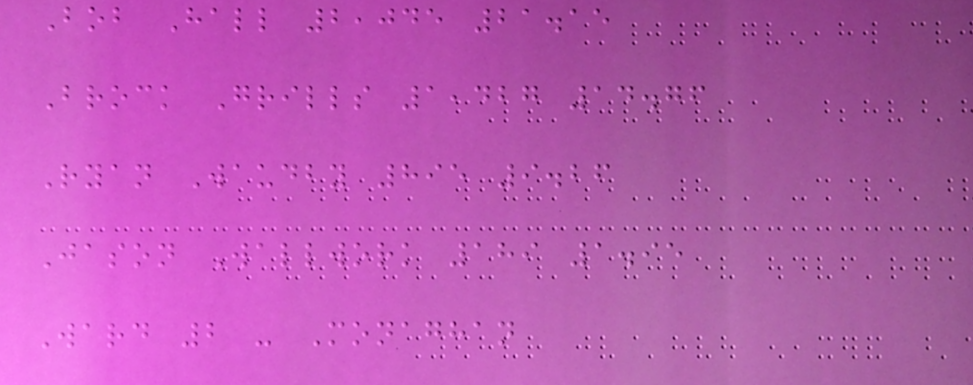Bob Hall 2,045 21.15
Brock Grills 1,427 14.76
Ryan Waudby 895 9.26
Jason Wallwork 189 1.95
Ward 2 - Monaghan
